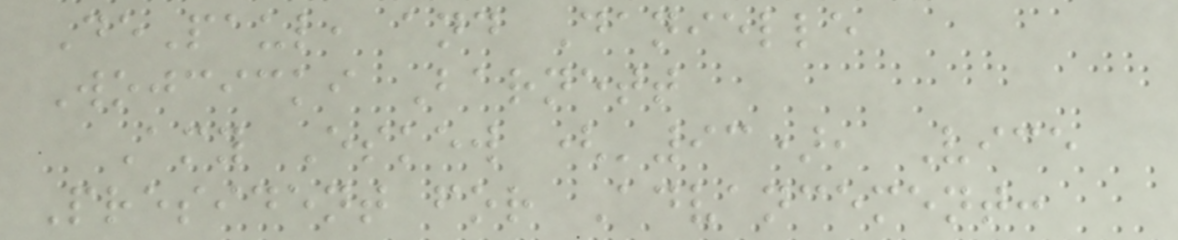DePaul, and Danielle
Wojcicki Barnett
Amy Eskew ('93), Vice
President for Advancement:
